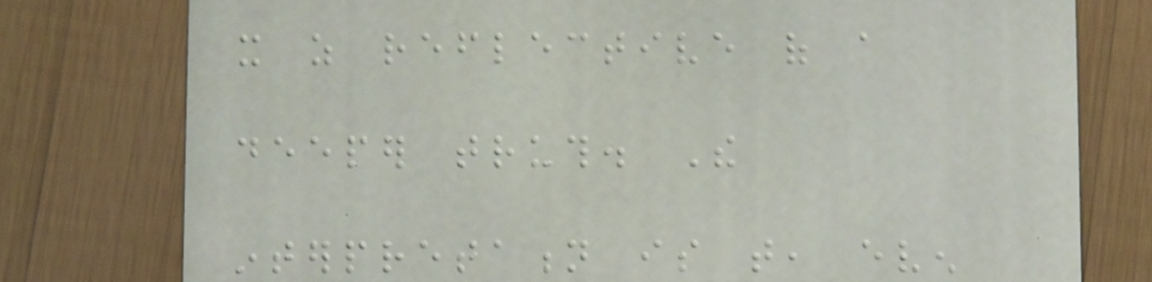it as reflective of a
deeper truth. The
interpretation is that, even
